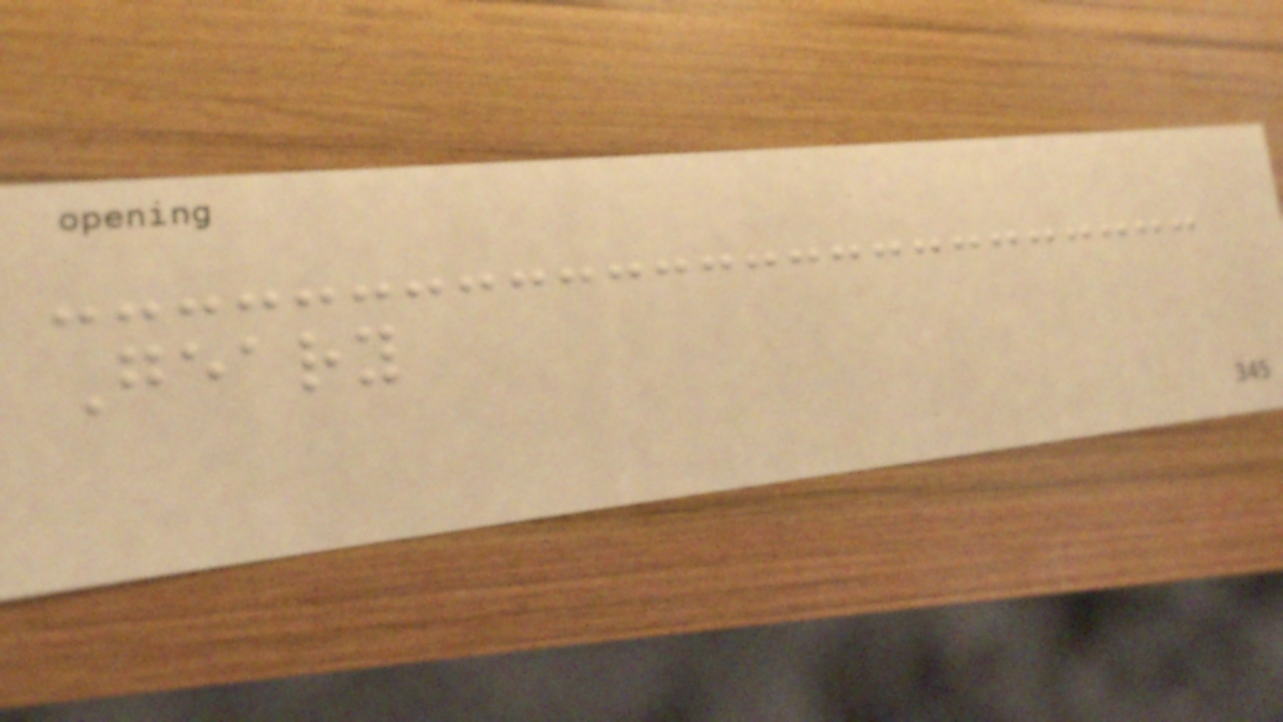Geary
